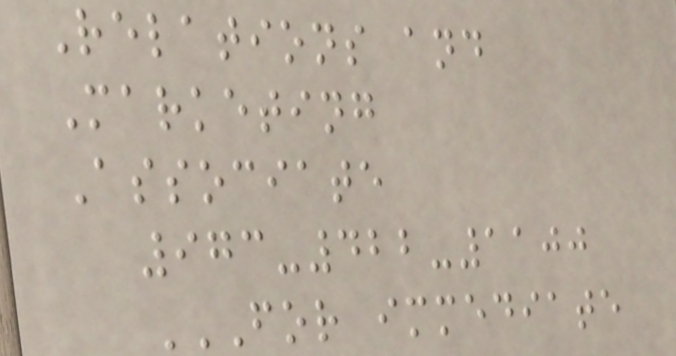Relations and
Marketing
Associate
973-422-1100
FOR IMMEDIATE
